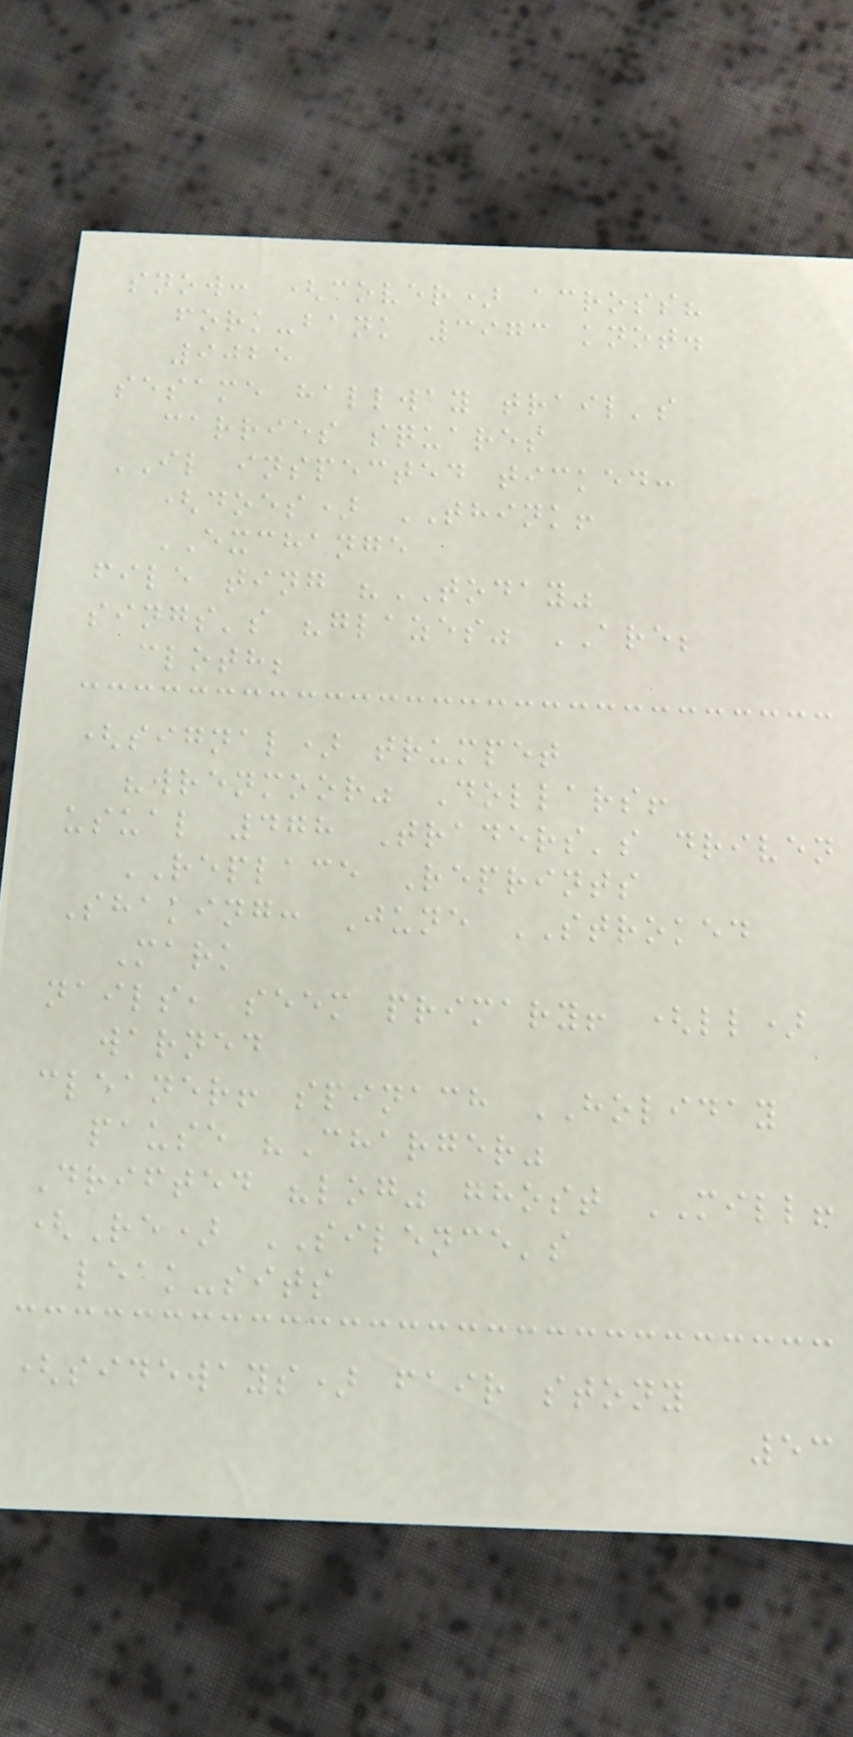snow: (cover) across?
fork-bank 3973 knot.
9025
sesame hallway trail's
carries squares
IL inspected ticked:
(does) THINK!
EXCHANGE
file ting "TODAY"
sings's "glazes" ARE;
cloth;
(signal) trumpet
"wrenmoor" Dollars!
usual 478 Traders's driven
REPLACE Reprints
Shaking: June STROKED
Mark
nails, seem primary! (ll)
warned
cleaner! spinach HOLIDAY
pause "Charger"
Drifted "log" ghost MILL!
(Re) SILENCE's
leak-sits
(sideways) fair stony
53
